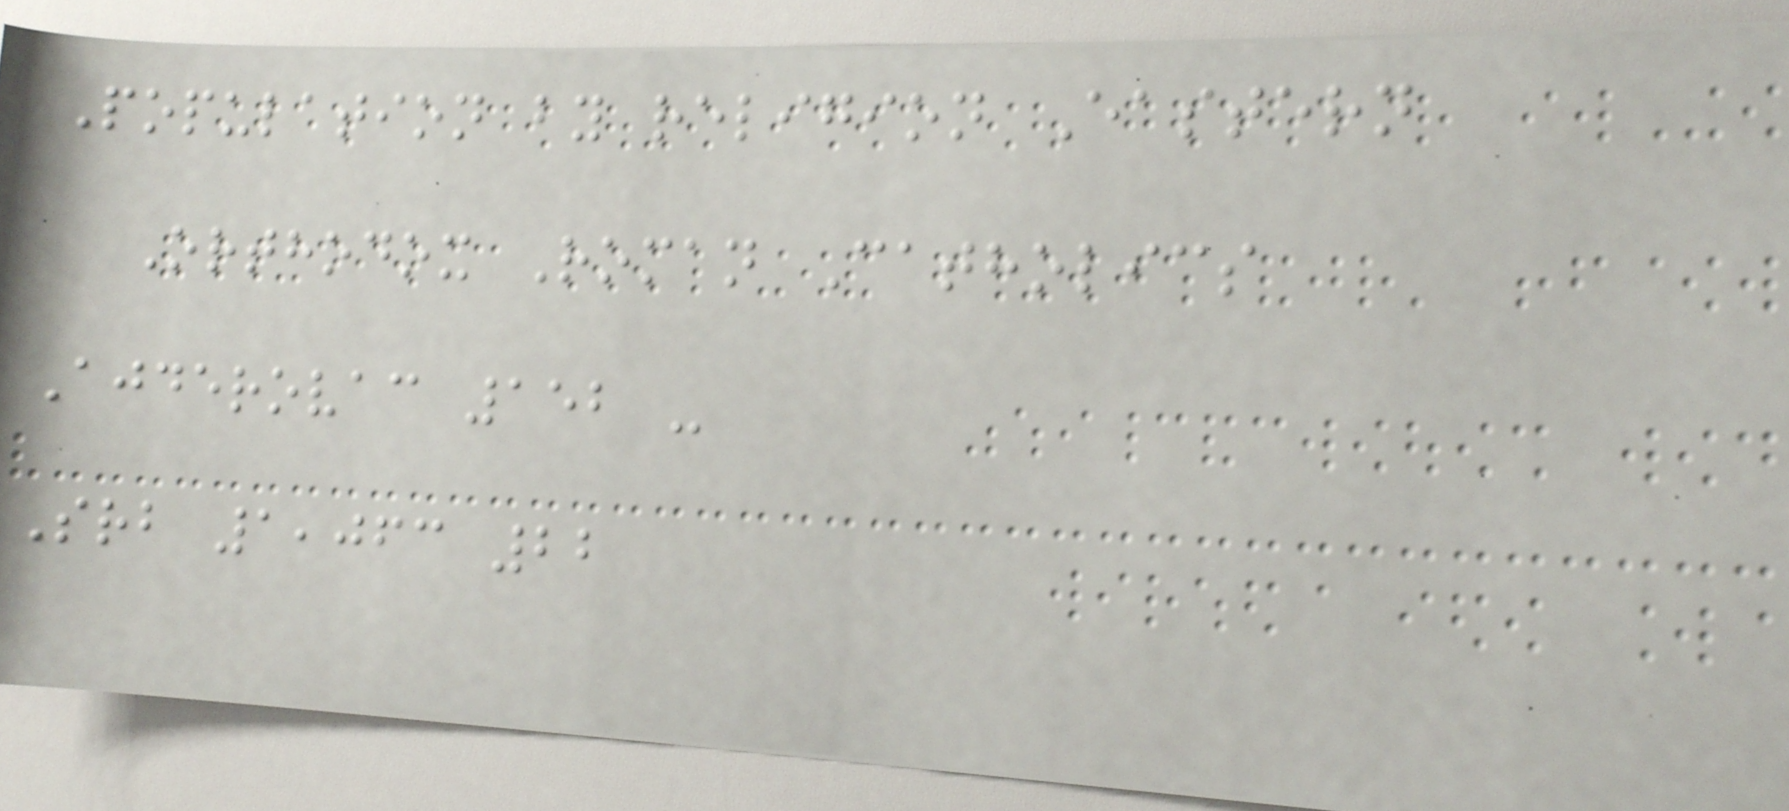Population by religion Eastern
Orthodox Roman Catholics
Ajderovac 152 -
Srb 1,063 22
